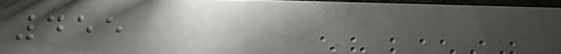455
